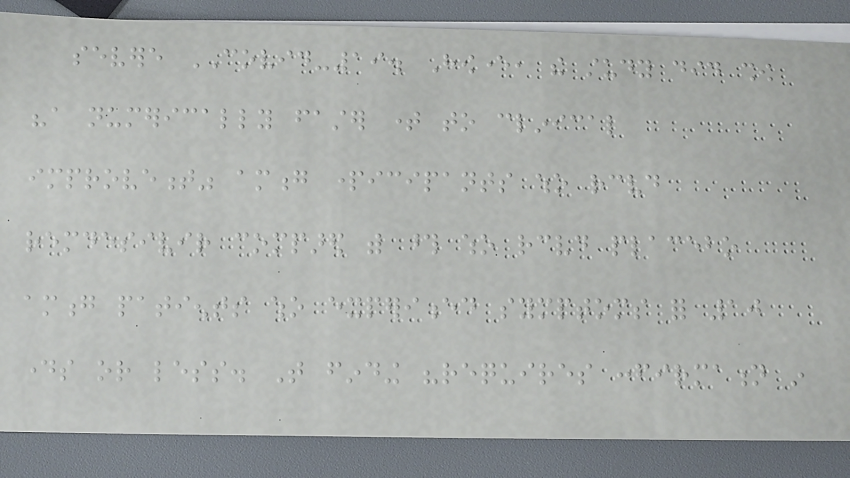severe COVID-19. However, the study did show
"a numerically faster time to clinical
improvement" among participants who received
remdesivir compared with those who received placebo
among patients who experienced symptoms for 10
days or less. That finding "requires confirmation in
